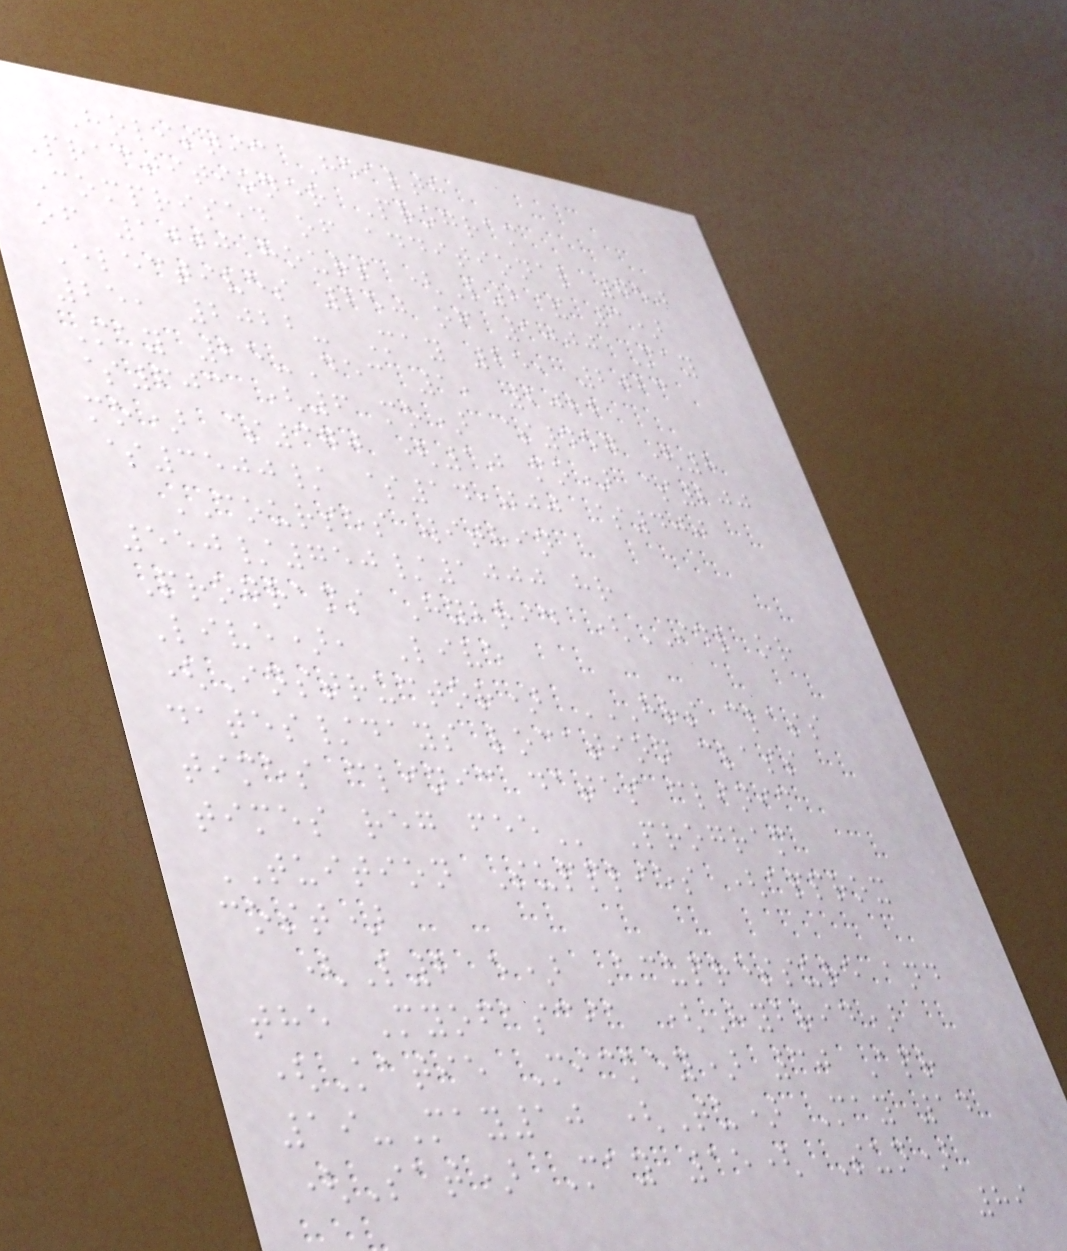Holistic Health
Practitioner Program
Comprised of additional 750
of 1000 hours (L2& 3)
Electives 250 of 1000 May
25, 2022- May 25, 2023
May 25-Dec 1, 2022
$603 (6 mo) $457 (8
mo) $370 (10 mo) $200
$3500/ $14,000 $400
COURSES within
550/750/1000 hr
Programs Hybrid (IDL or
Live), Live
(Instructor) HRS CLASS
DATES/DAYS LOCATION CLASS
TIMES CLINIC DATES CLINIC
TIMES REG FEE Program
TUITION Supplies (approx
cost)
(L2 e) Acupressure and
the Myofascia (Hybrid)
(Katie Mickey) 30 Apr
19-May10 (Tu) May 14
(Sat) May 15( Sun)
89
